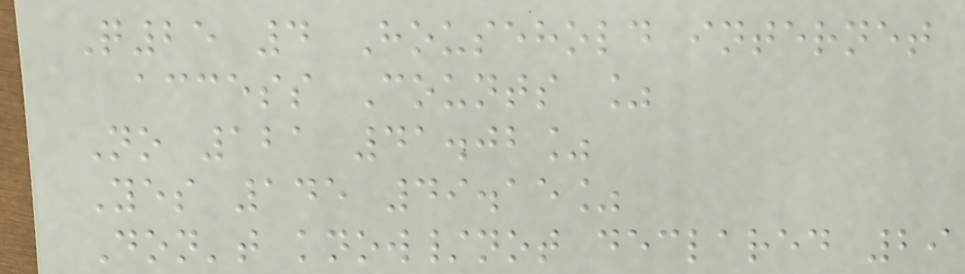Q25 4 Household internet
access Counts %
No 121 41.02%
Yes 145 49.15%
Don't know/not declared 29
